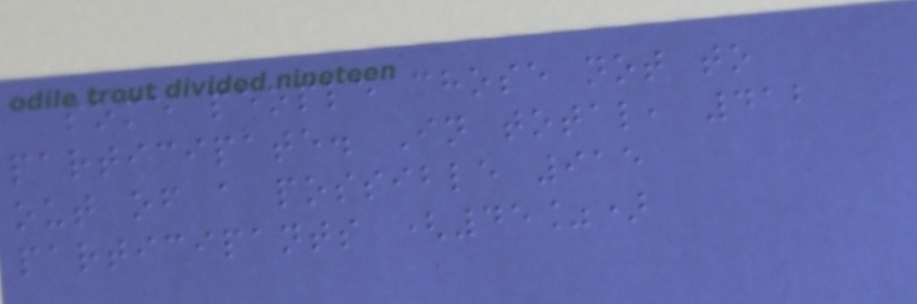some people chose not to
participate. In total, 412
out of a possible 915
participants (45%)
